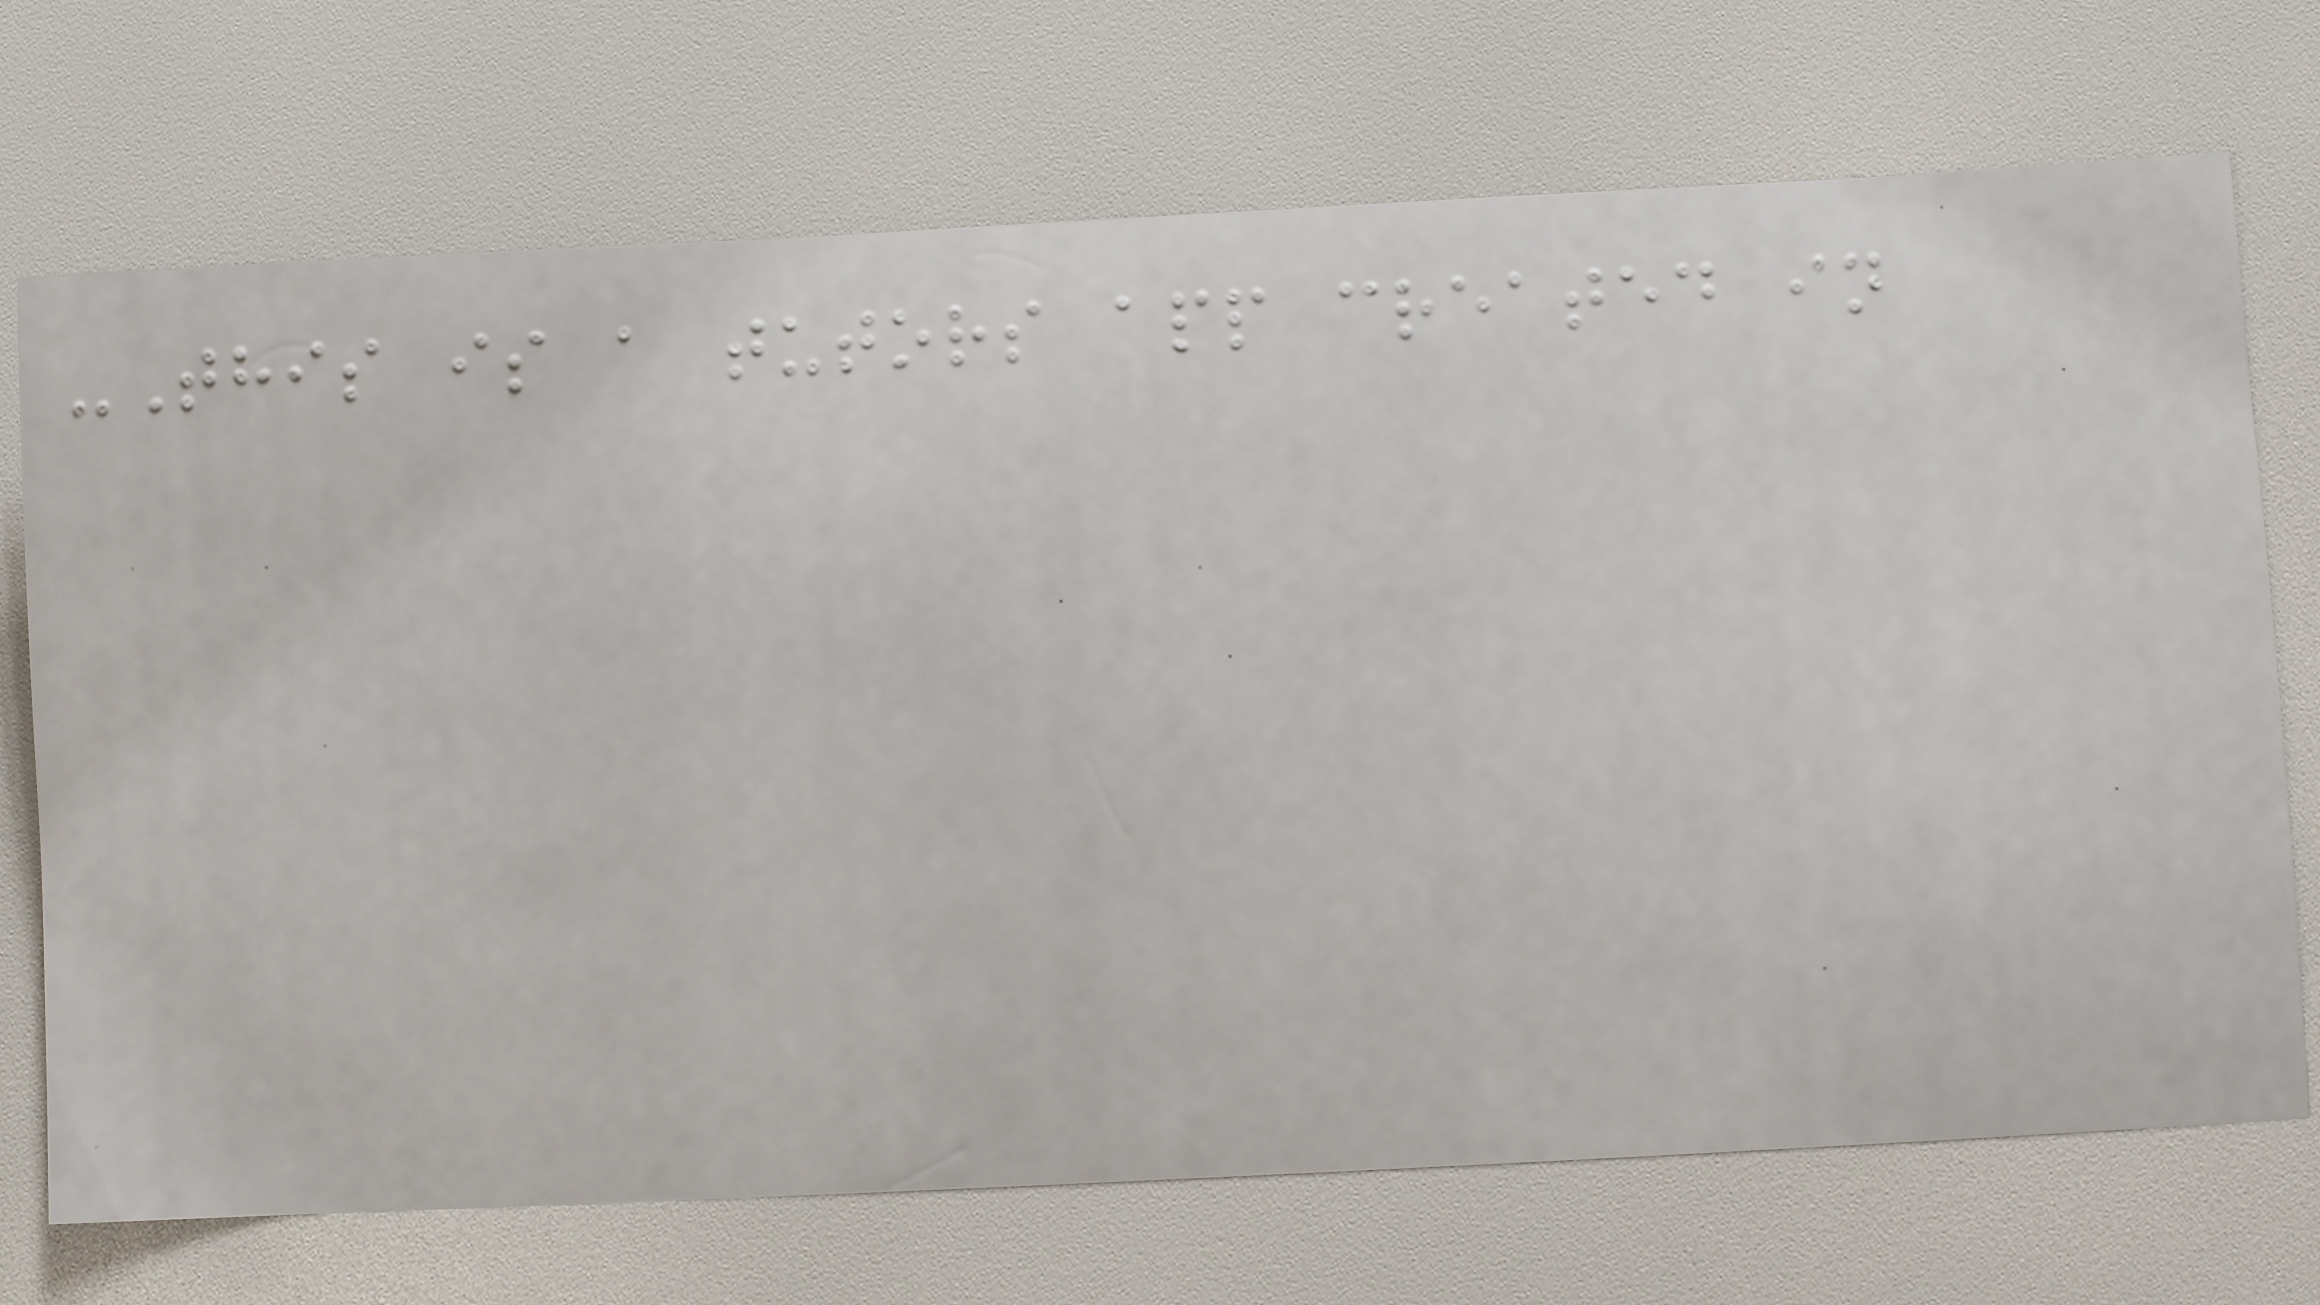-This is a tutors app created in
